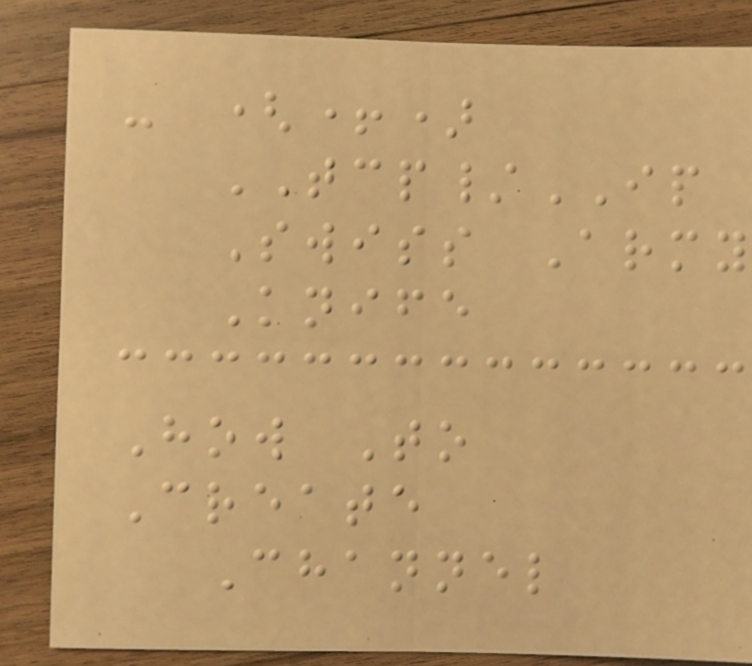- (+)
TCP/IP
Swiss Army
Knife
How To
Create
Channel
